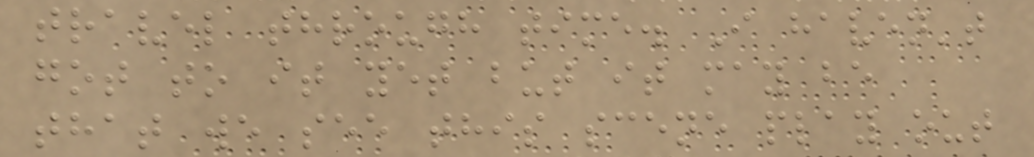travel through time. I haven't
got to it yet but it may be
that we see this scene play out
